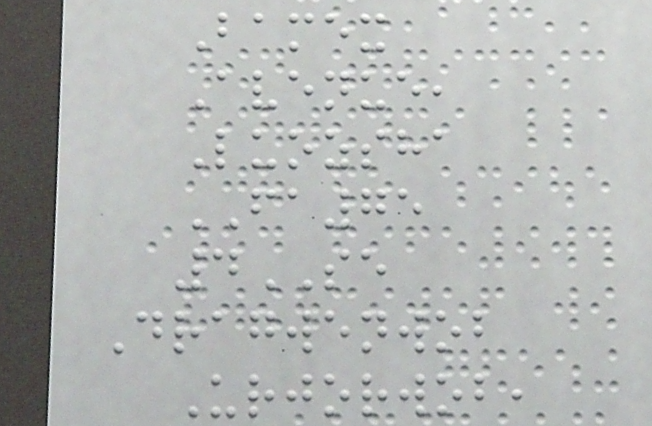Bamex
Avenue,
Luozsha
FA75
4SE
Dragwenwob
Urjorwob,
